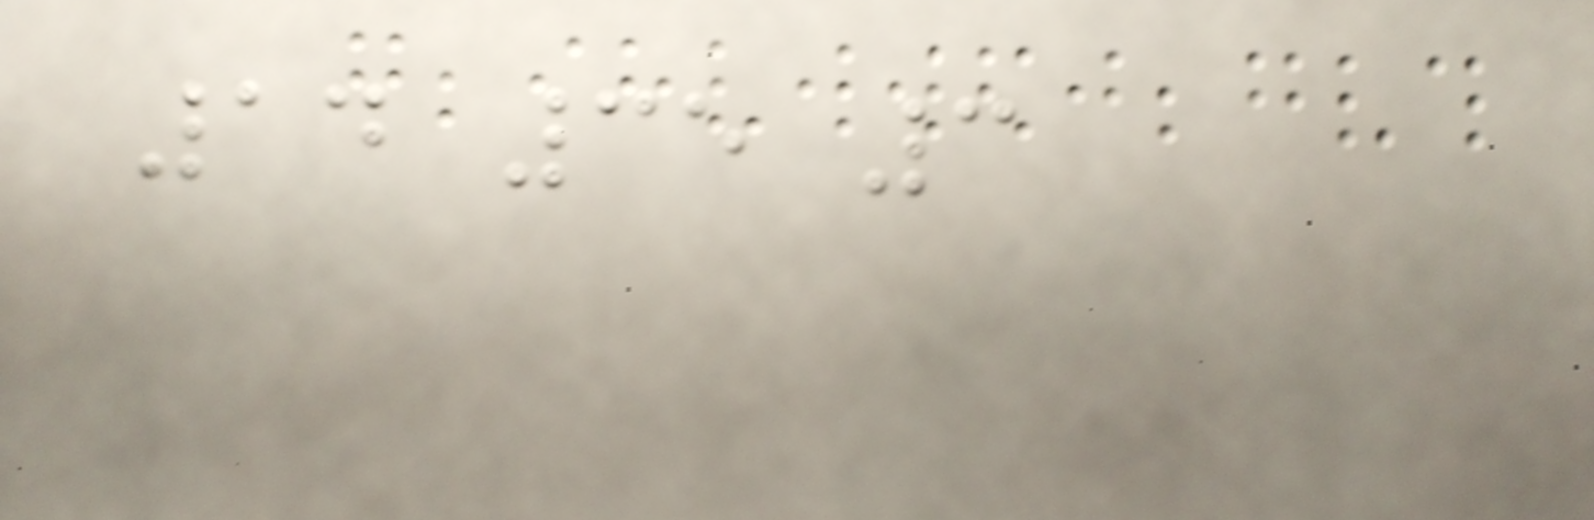14 35 3
